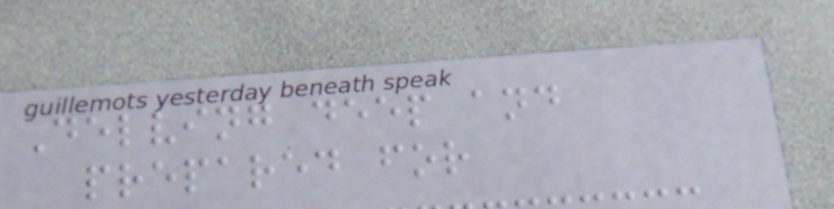Delving deep and
prepared for
